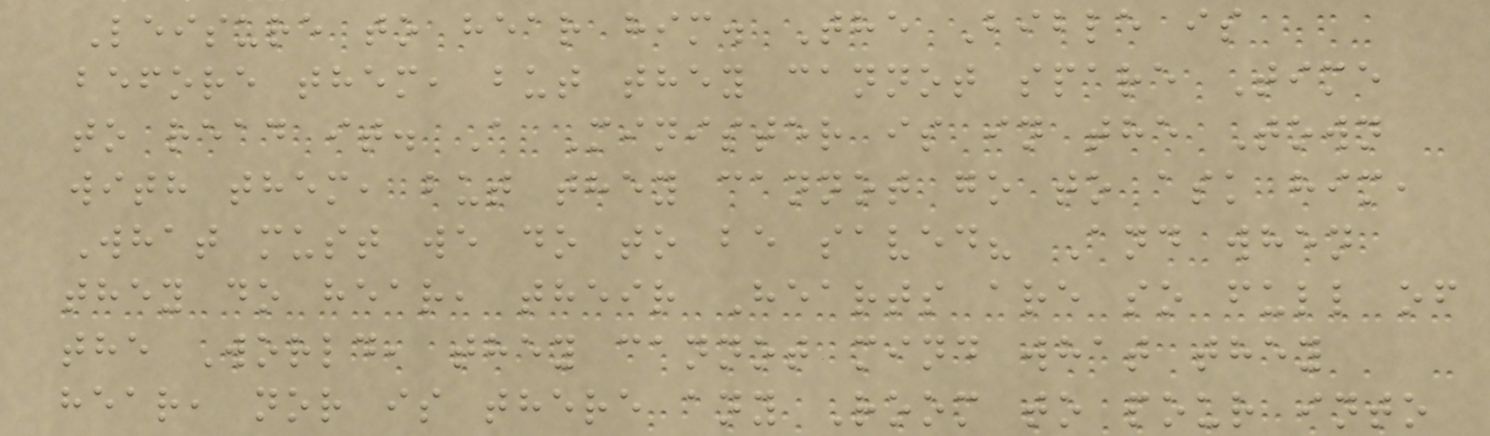Leisure to hear him. The Bible is
before them, but they cannot spare Time
to read it. A Minister is in the Town
with them, but they cannot go to ask him,
What must we do to be saved? And when
they do hear, their Hearts are so full of
the World, they cannot mind what they
hear, nor is there any Room to pour into
